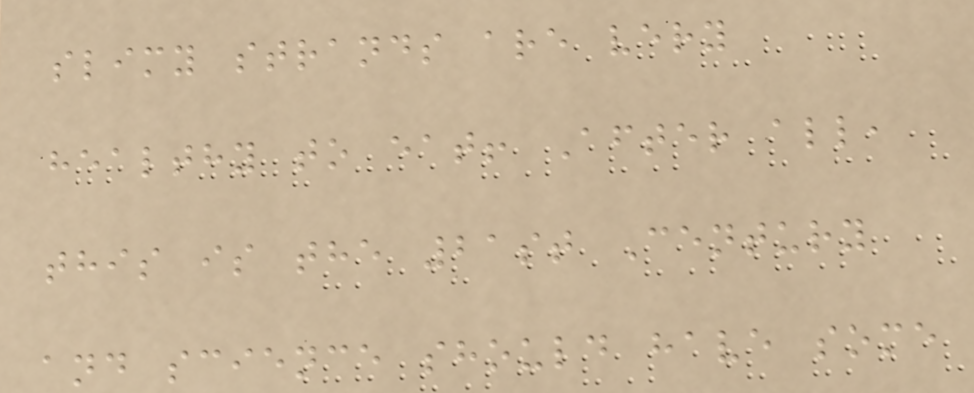slimy strands are very
healthy to eat! After all,
this is the 21st Century
and science should have some
